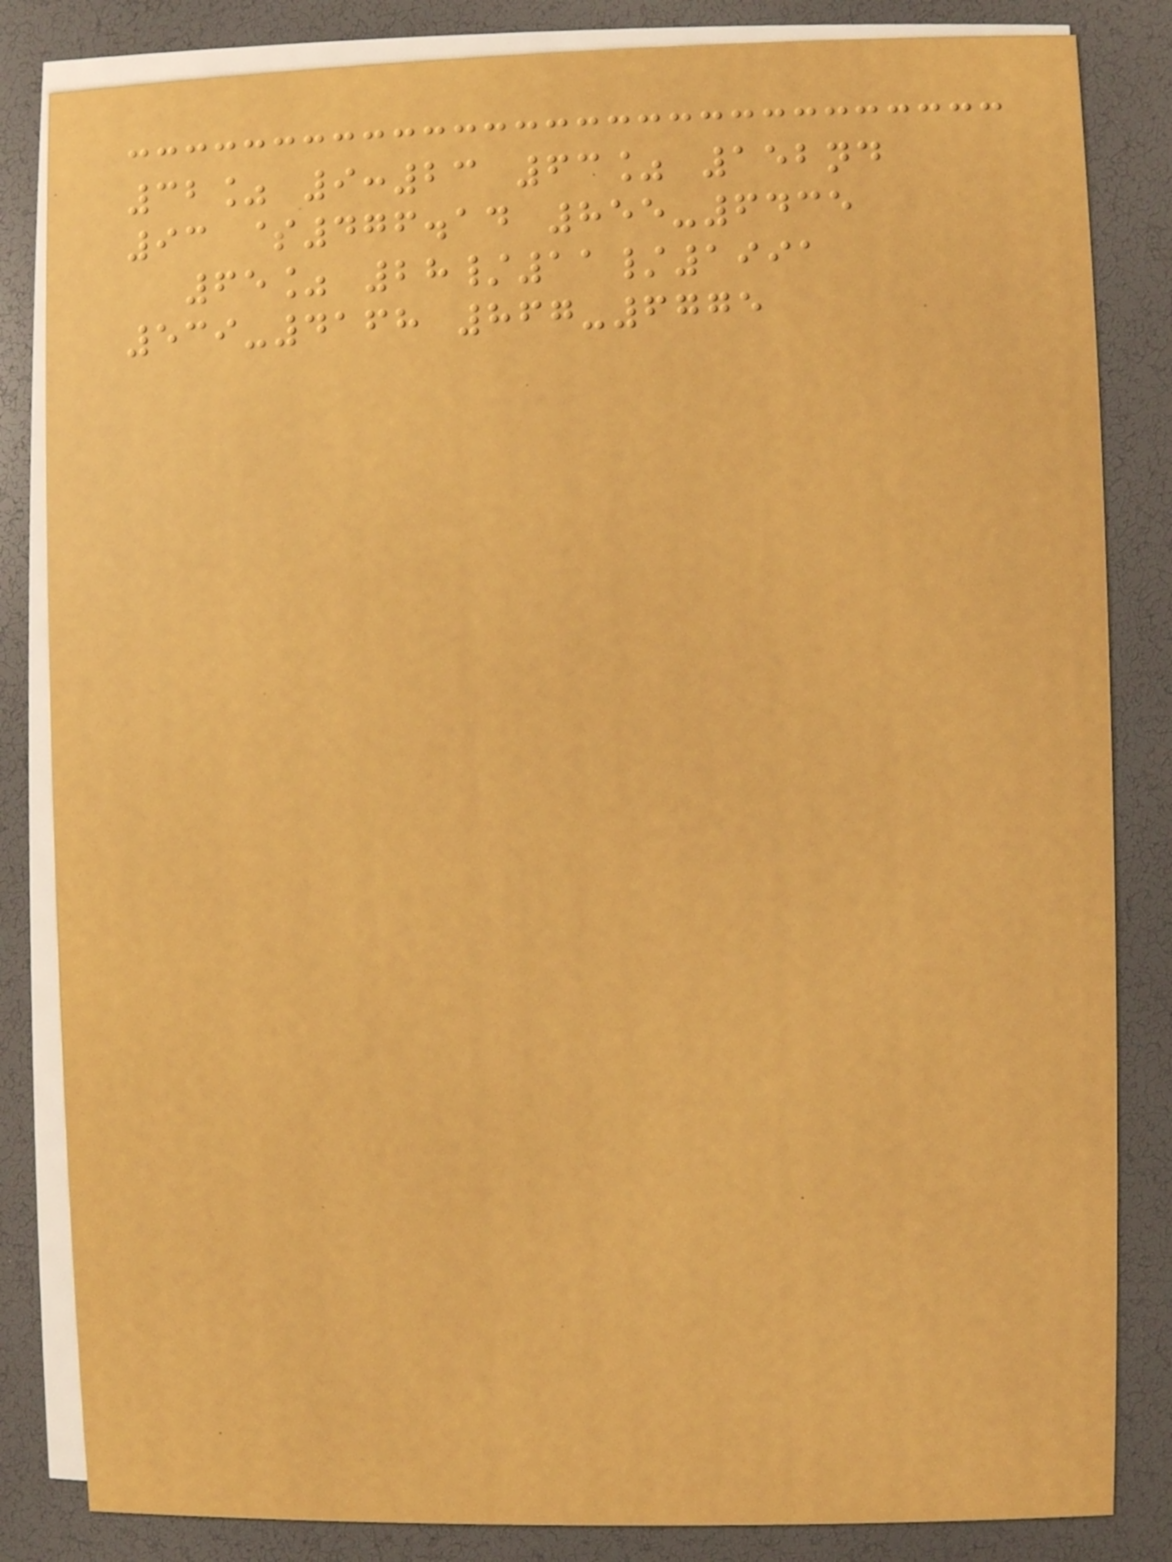32% 9:23 63% 152nd
93 $476.14 855-6435
65% 28/11/1991
539-4168 867-6775
